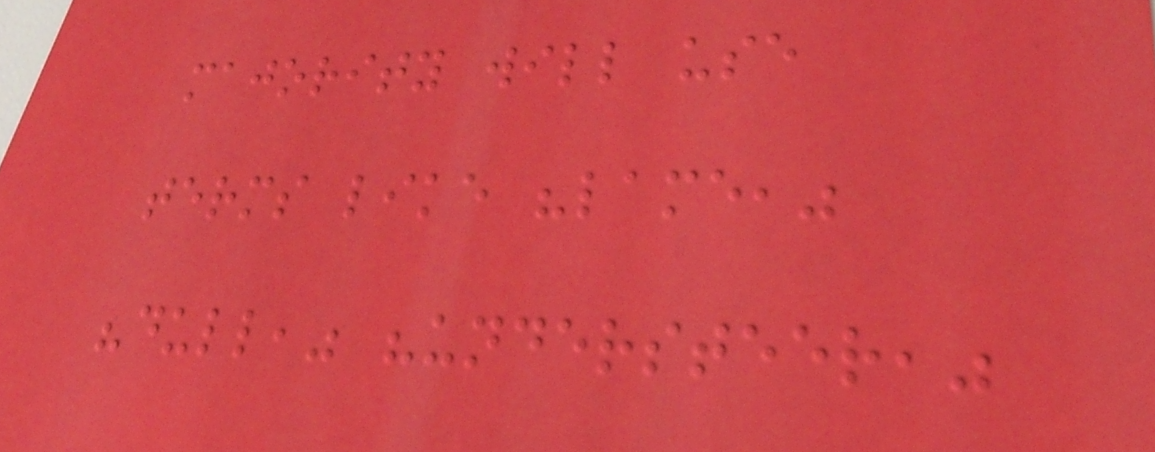majority will use
terms like "lame,"
"dull," "understeer,"
